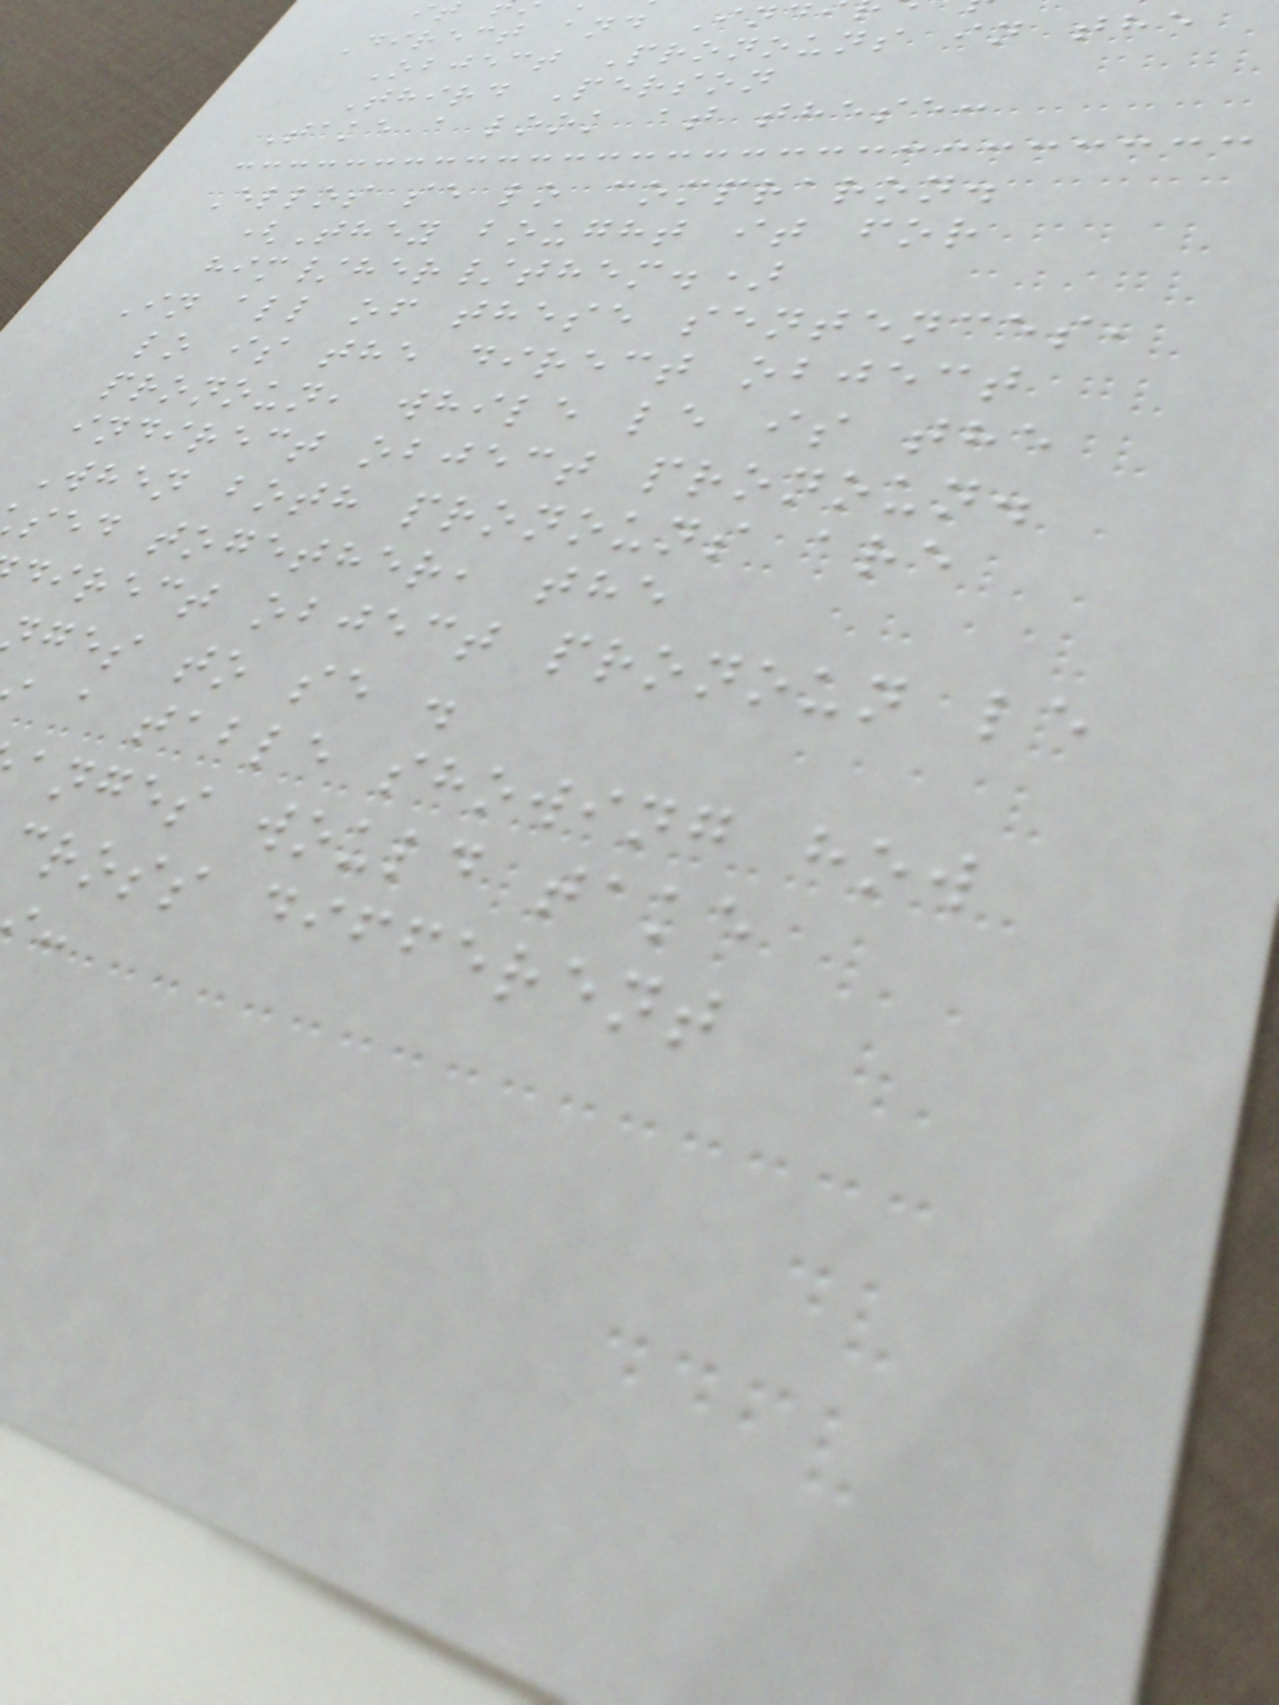Direct and In
Object Pronouns in the
Third Person
Take a look at these:
Ellos se lo compraron.
(They bought it for
him/her/them.)
In all of these sentences,
lo is the direct object
pronoun, while le is the
indirect object pronoun.
When both pronouns are
sed together, the
direct object pronoun le
ges to se .
a table showing how
anges would take
cross different
